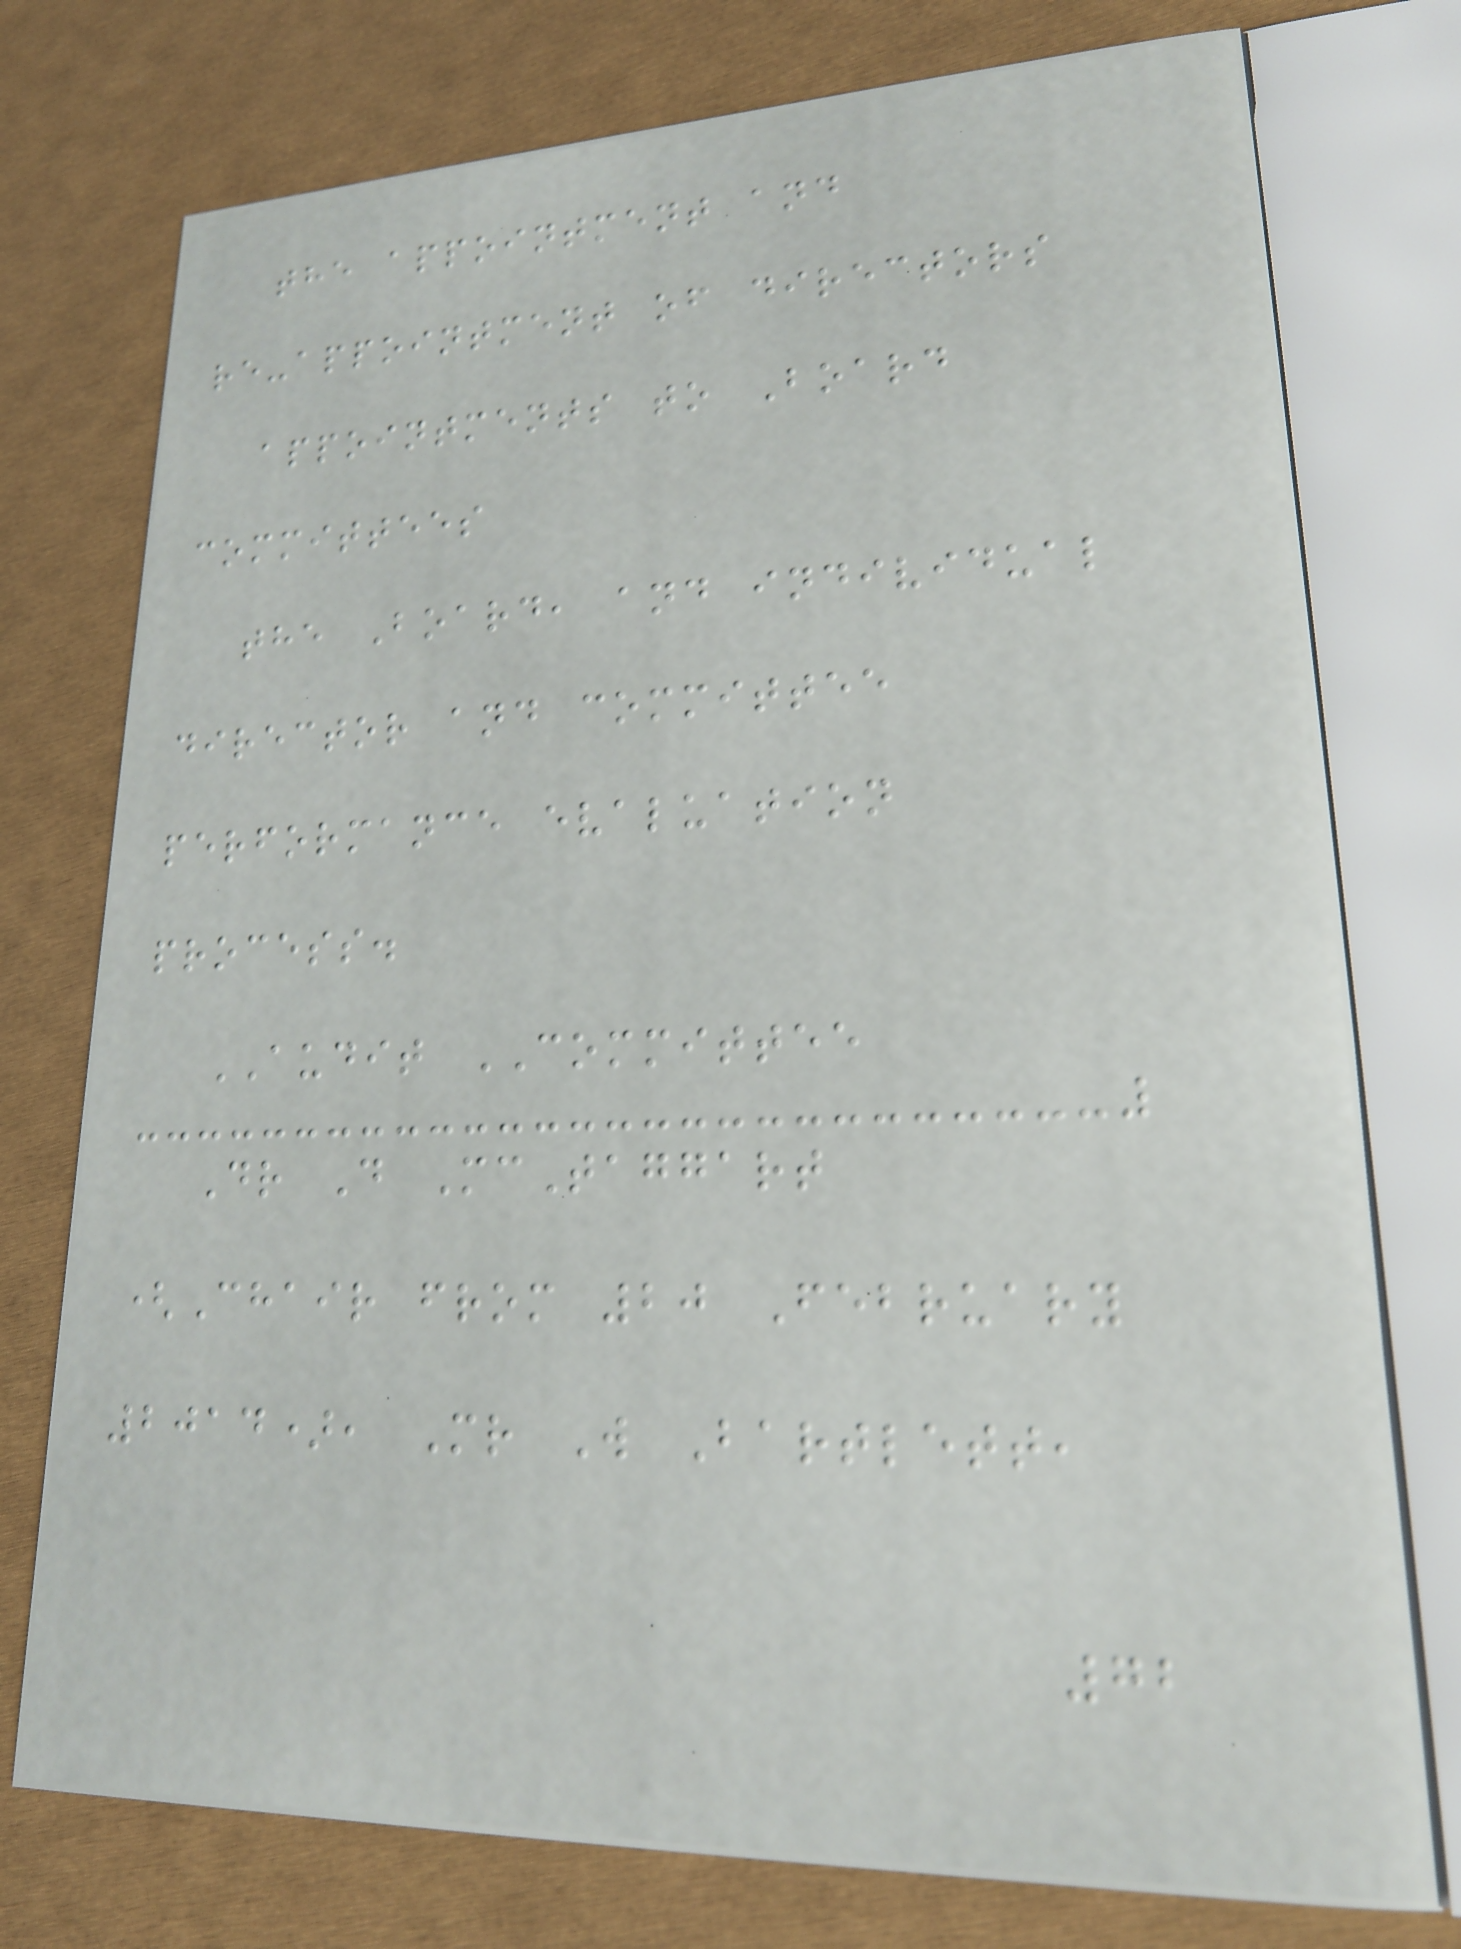the appointment and
re-appointment of directors
appointments to Board
committees
the Board, and individual
director and committee
performance evaluation
process.
AUDIT COMMITTEE
Dr D McTaggart
(Chair from 20 February
2014), Mr W Bartlett,
72
